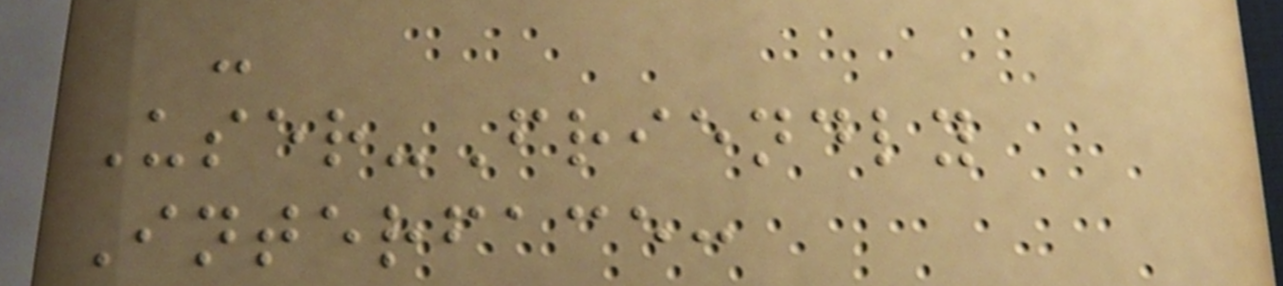-
User-Friendly
Interface:
